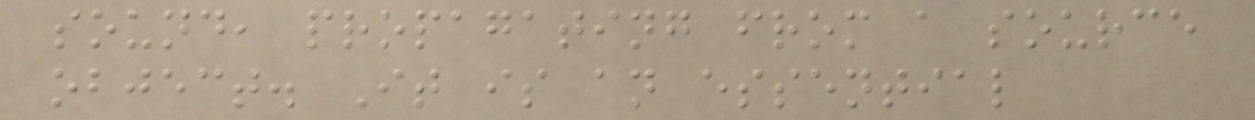sound, propagating from a source
object. It is an essential
